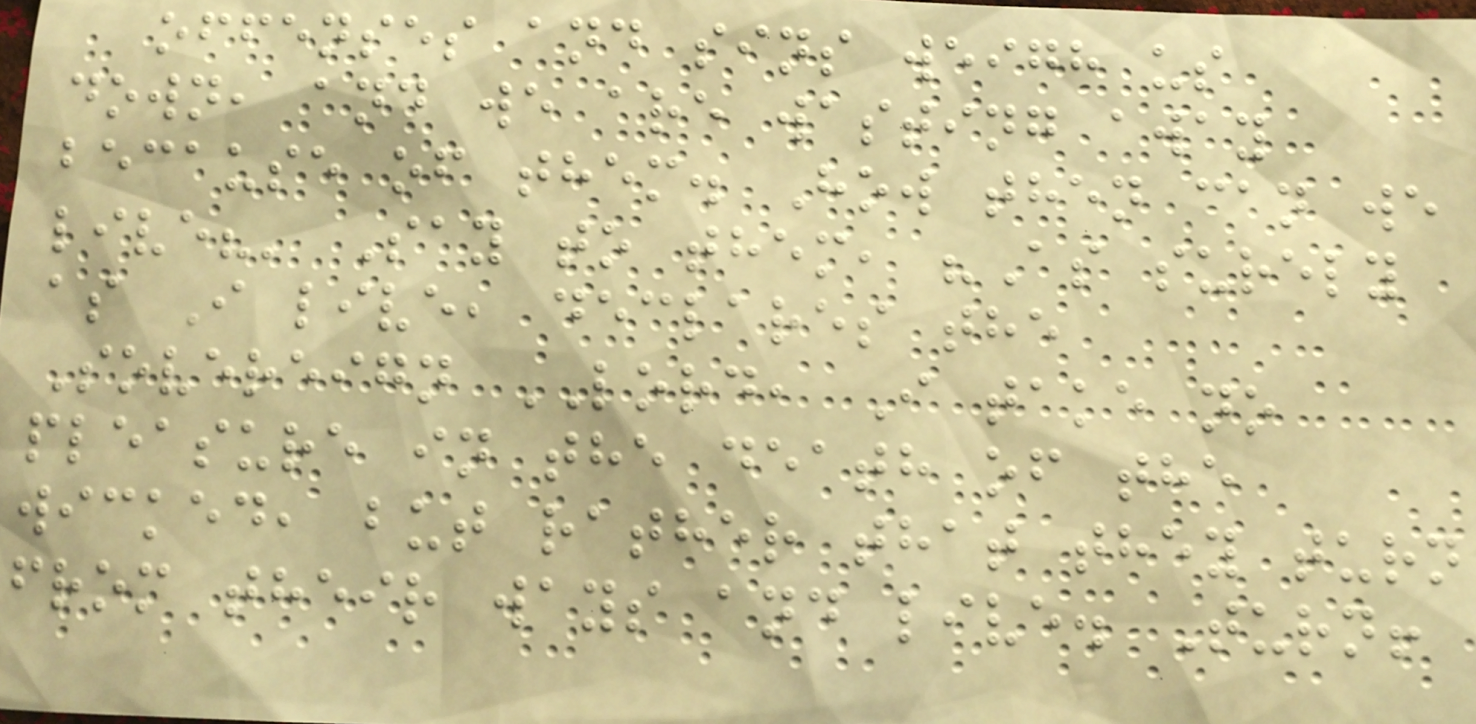offenses and sins weigh us
down, and we are wasting away
because of them. How then can we
live?' Say to them, "As surely
as I live, declares the
Sovereign LORD, I take no
pleasure in the death of the
wicked, but rather that they turn
from their ways and live. Turn!
